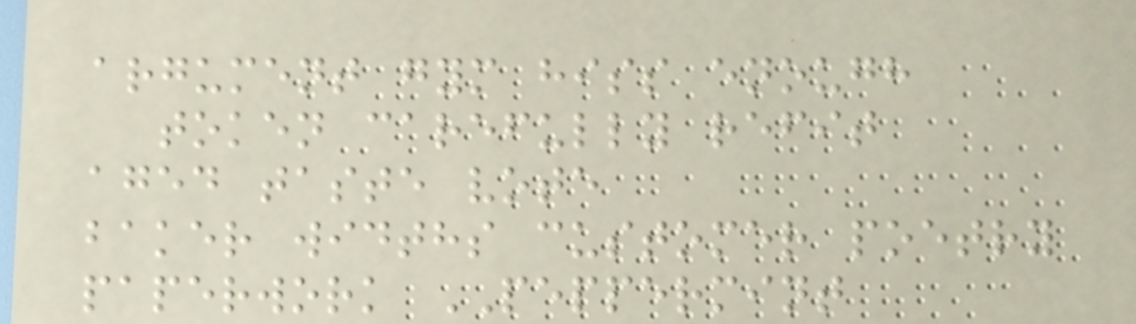argument gym hiss enough
token carefully refit
aged taste vote
baker widths customer poetry
paperwork PEPPERMINT
